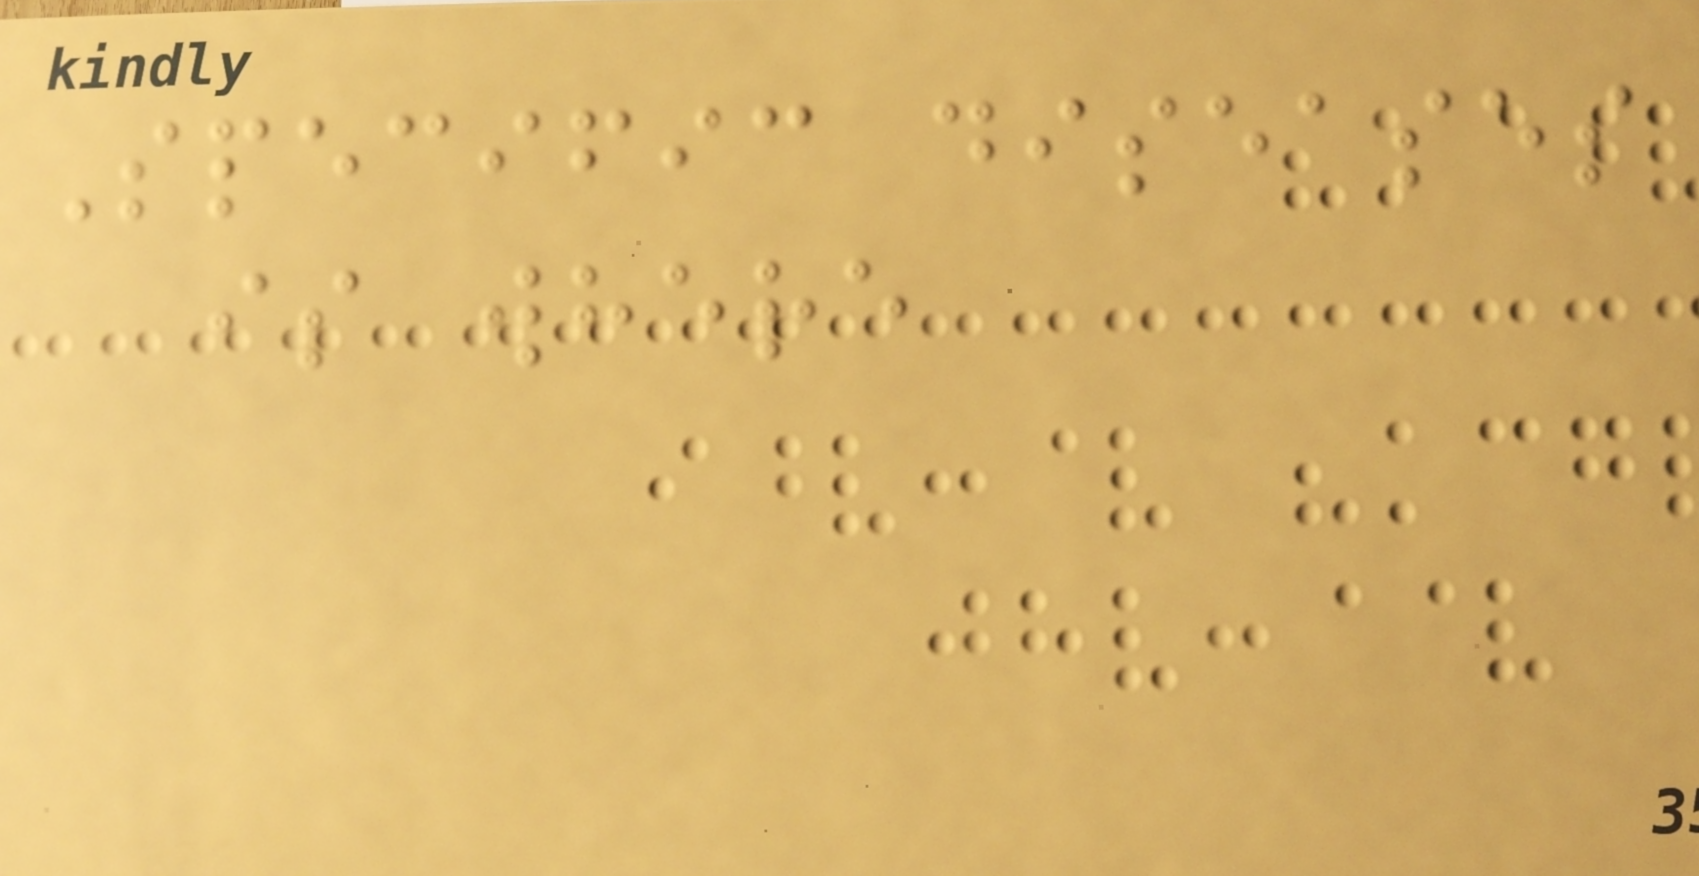Specific diseases
is where
